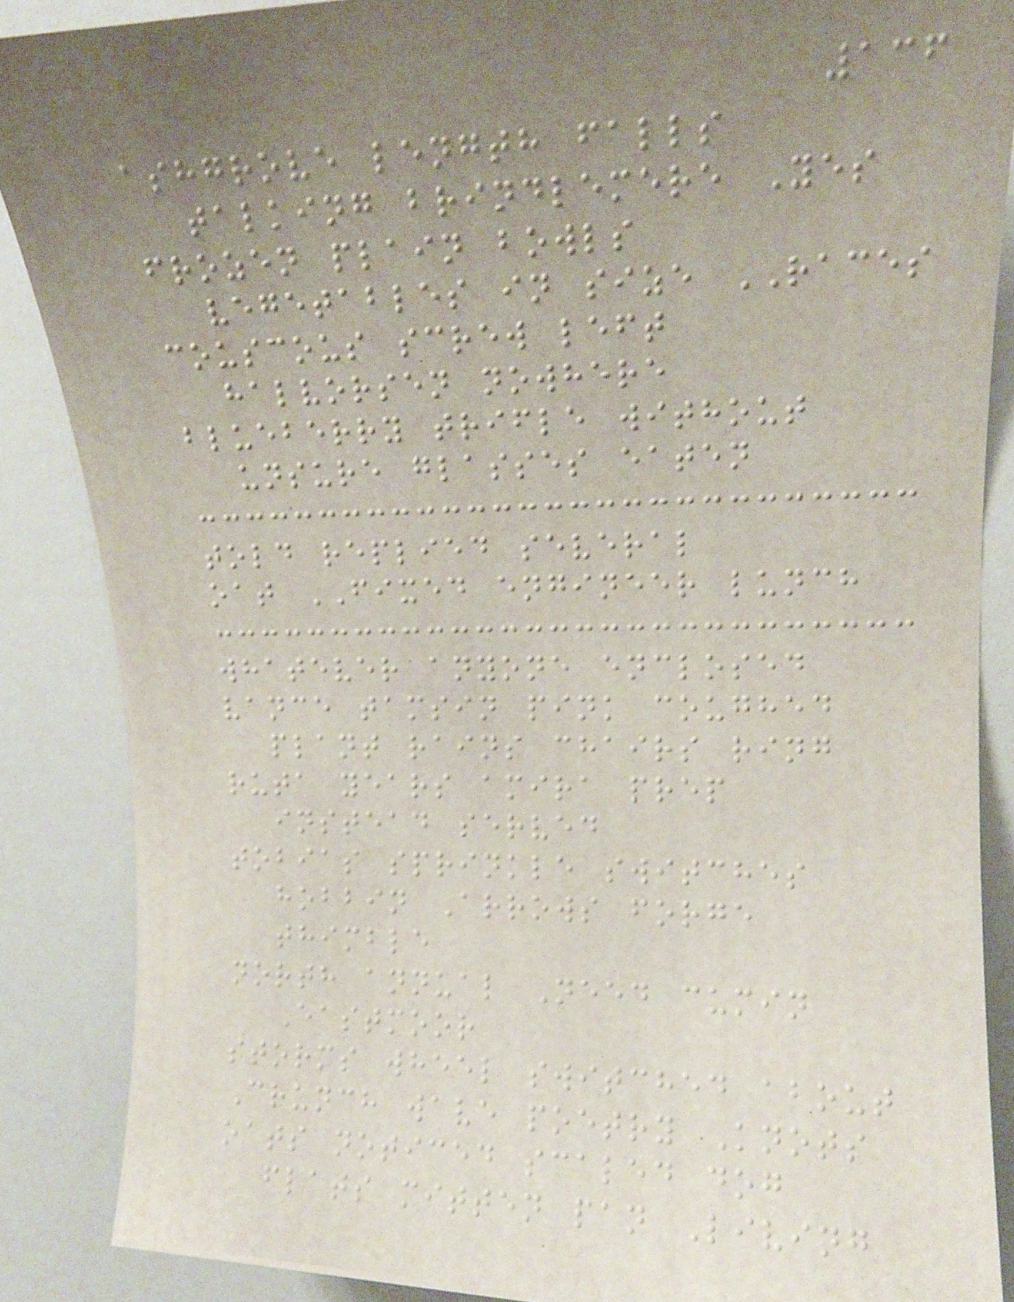136
ashgrove length falls
talking brindlemere Yes
frozen plain bowls
vegetables in size RACES
couscous screw left
halvorsen nowhere
blueberry trifle without
unsure glasses eaten
told replied several
oat FIXED engineer lunch
whatever anyone enclosed
vance tamsin pink coughed
plant rains chairs ring
ruta years amira prep
instead served
tobias sprinkle switches
hobbin Arrows forge
thimble
north annual Need cumin
Eastmoor
storms wheel switched about
Crunch wave poetry Knots
oats noticed scaled dog
flats mitten pan Living
